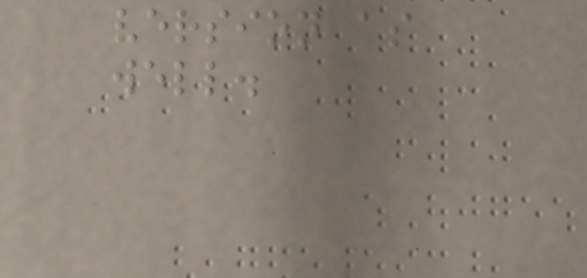version as
well.
